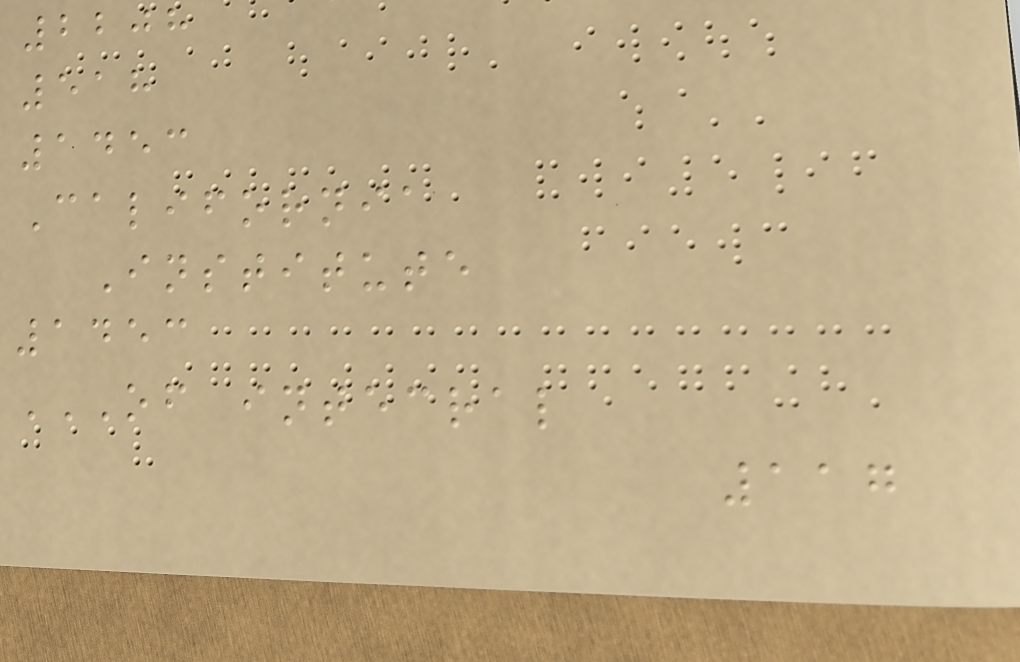2208
518
1453
California
Institute
1453
OF INTECRAL
117
